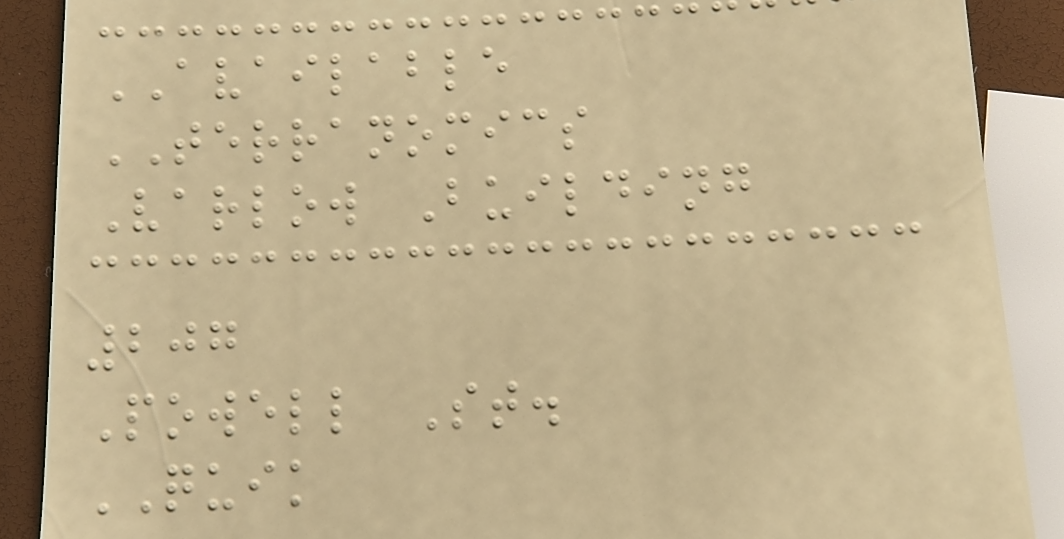AVAILABLE
TERRANOMICS
Varlow Building
207
Powell St.
QUIK
